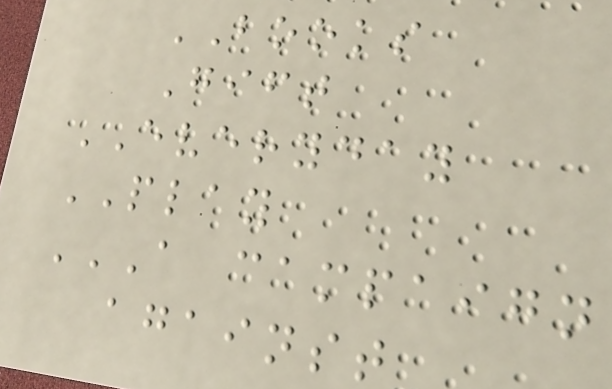BOOKS
Gift
EVERYDAY
PLAY
A CAMPAIGN
AGAINST
